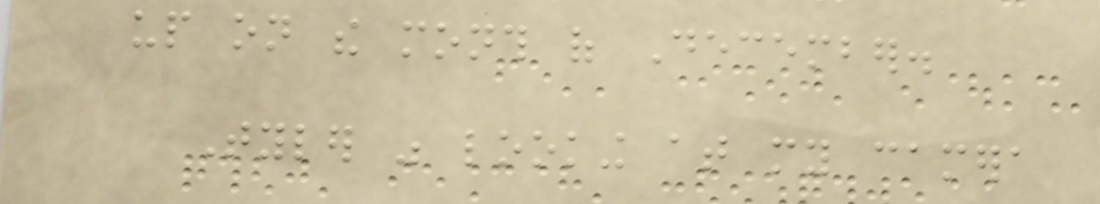up on the month of December.
Tyler was looking at my camera
